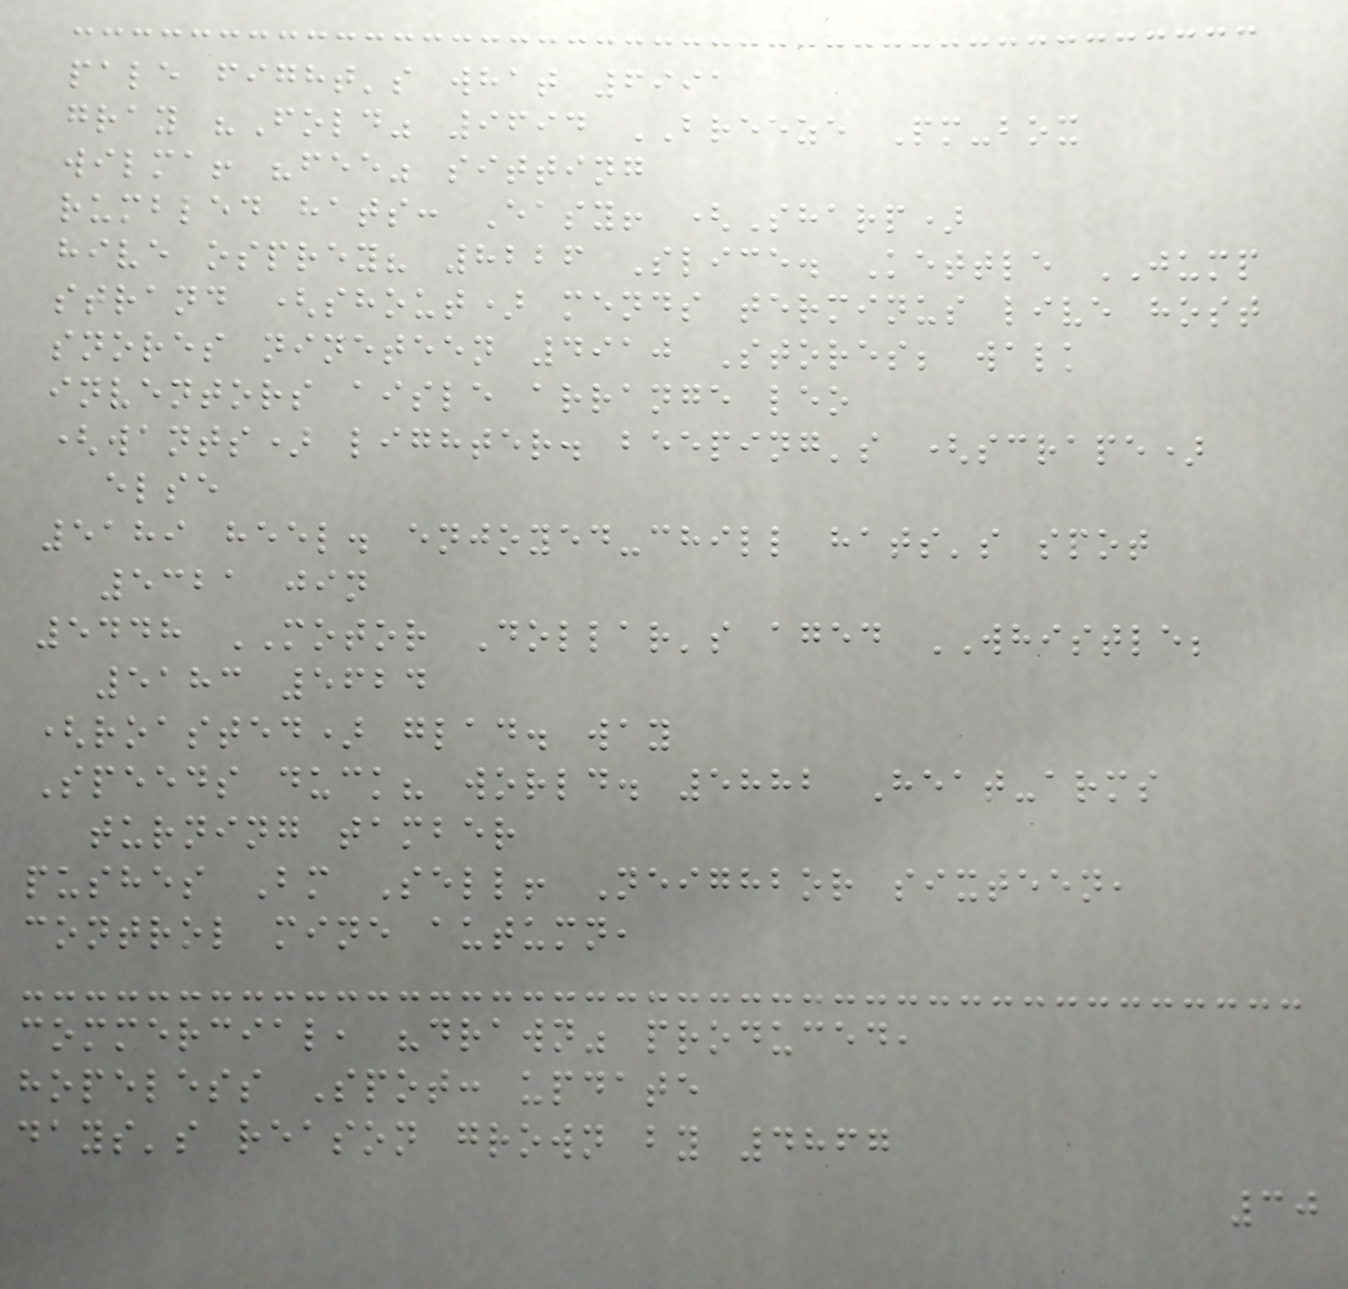pale fight's what 6991
gray "Fold" 9694 BREEZE Pm-box
wilma! "fee" sitting
rumbled hats: Easy! (Sharp)
hive osprey? 8226 Slice. Kettle JUMP
strand (shout) mends terminus live host
snores nineteen 4910 Stores; walk
inventors aisle arrange leo
(wants) lighter. beeping's (scrape)
else
5189 heel. enjoyed-chill hats's spot
5321 jin
5448 MOTOR Dollar's aged WHISTLE;
5183 5624
(roasted) glad. way
Speeds duck? world. 5882 Heat-arms
turning tamber
pushes Bm Sell! Neighbor sixteen,
control mine autumn,
commercial, "drawn" produced,
hopeless Spot: update
days's reason grown by 4867
30
